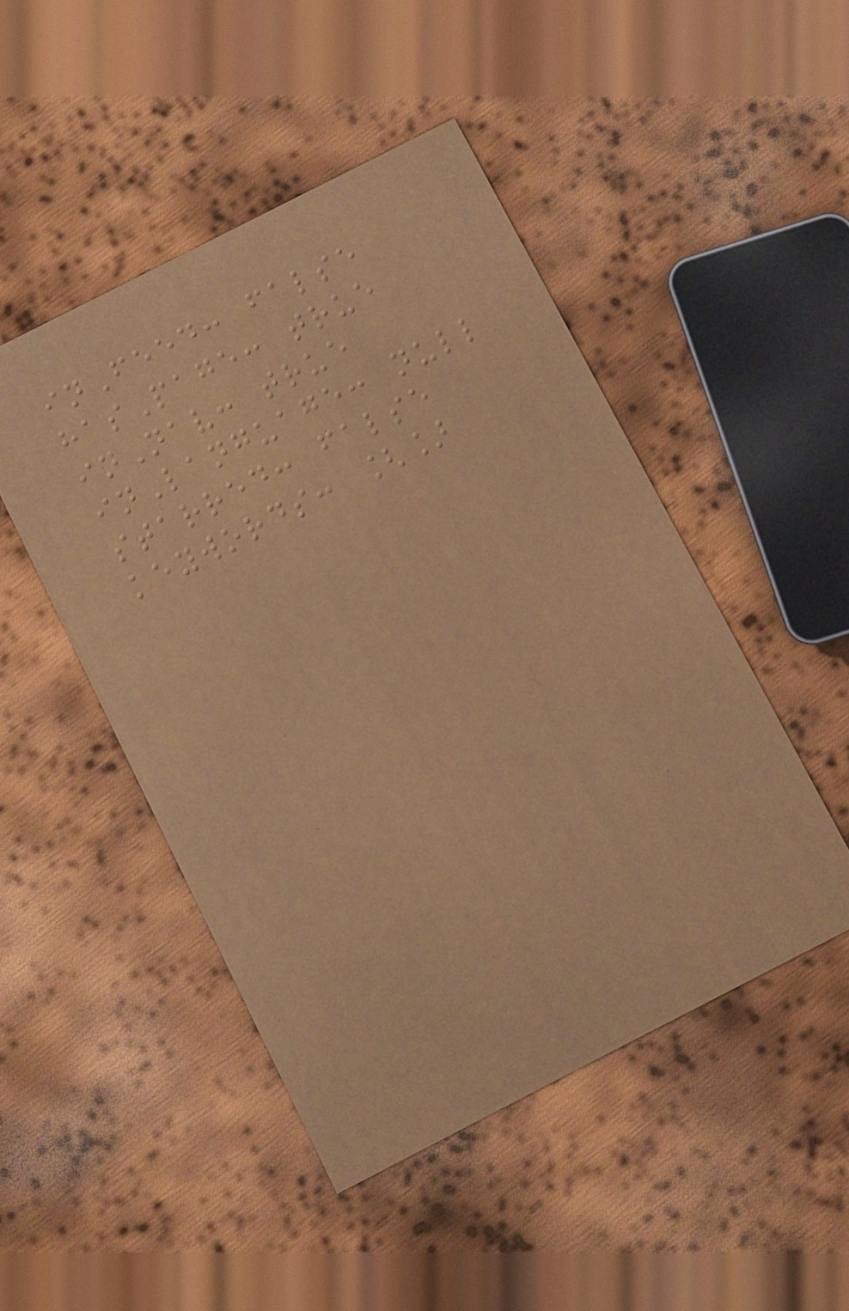inFeed: false
hasPage: true
inNav: true
inLanguage: null
starred: false
keywords: []
